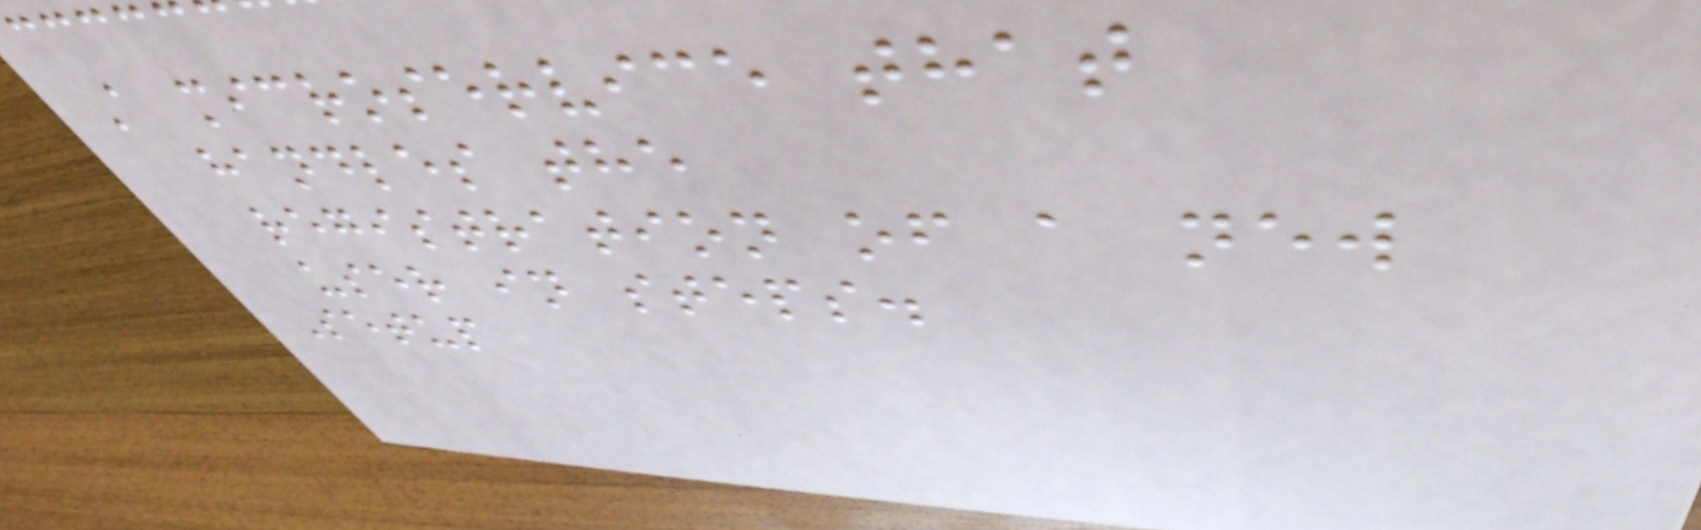A microservice that
handles the
registration of a new
user in steps.
Setup
